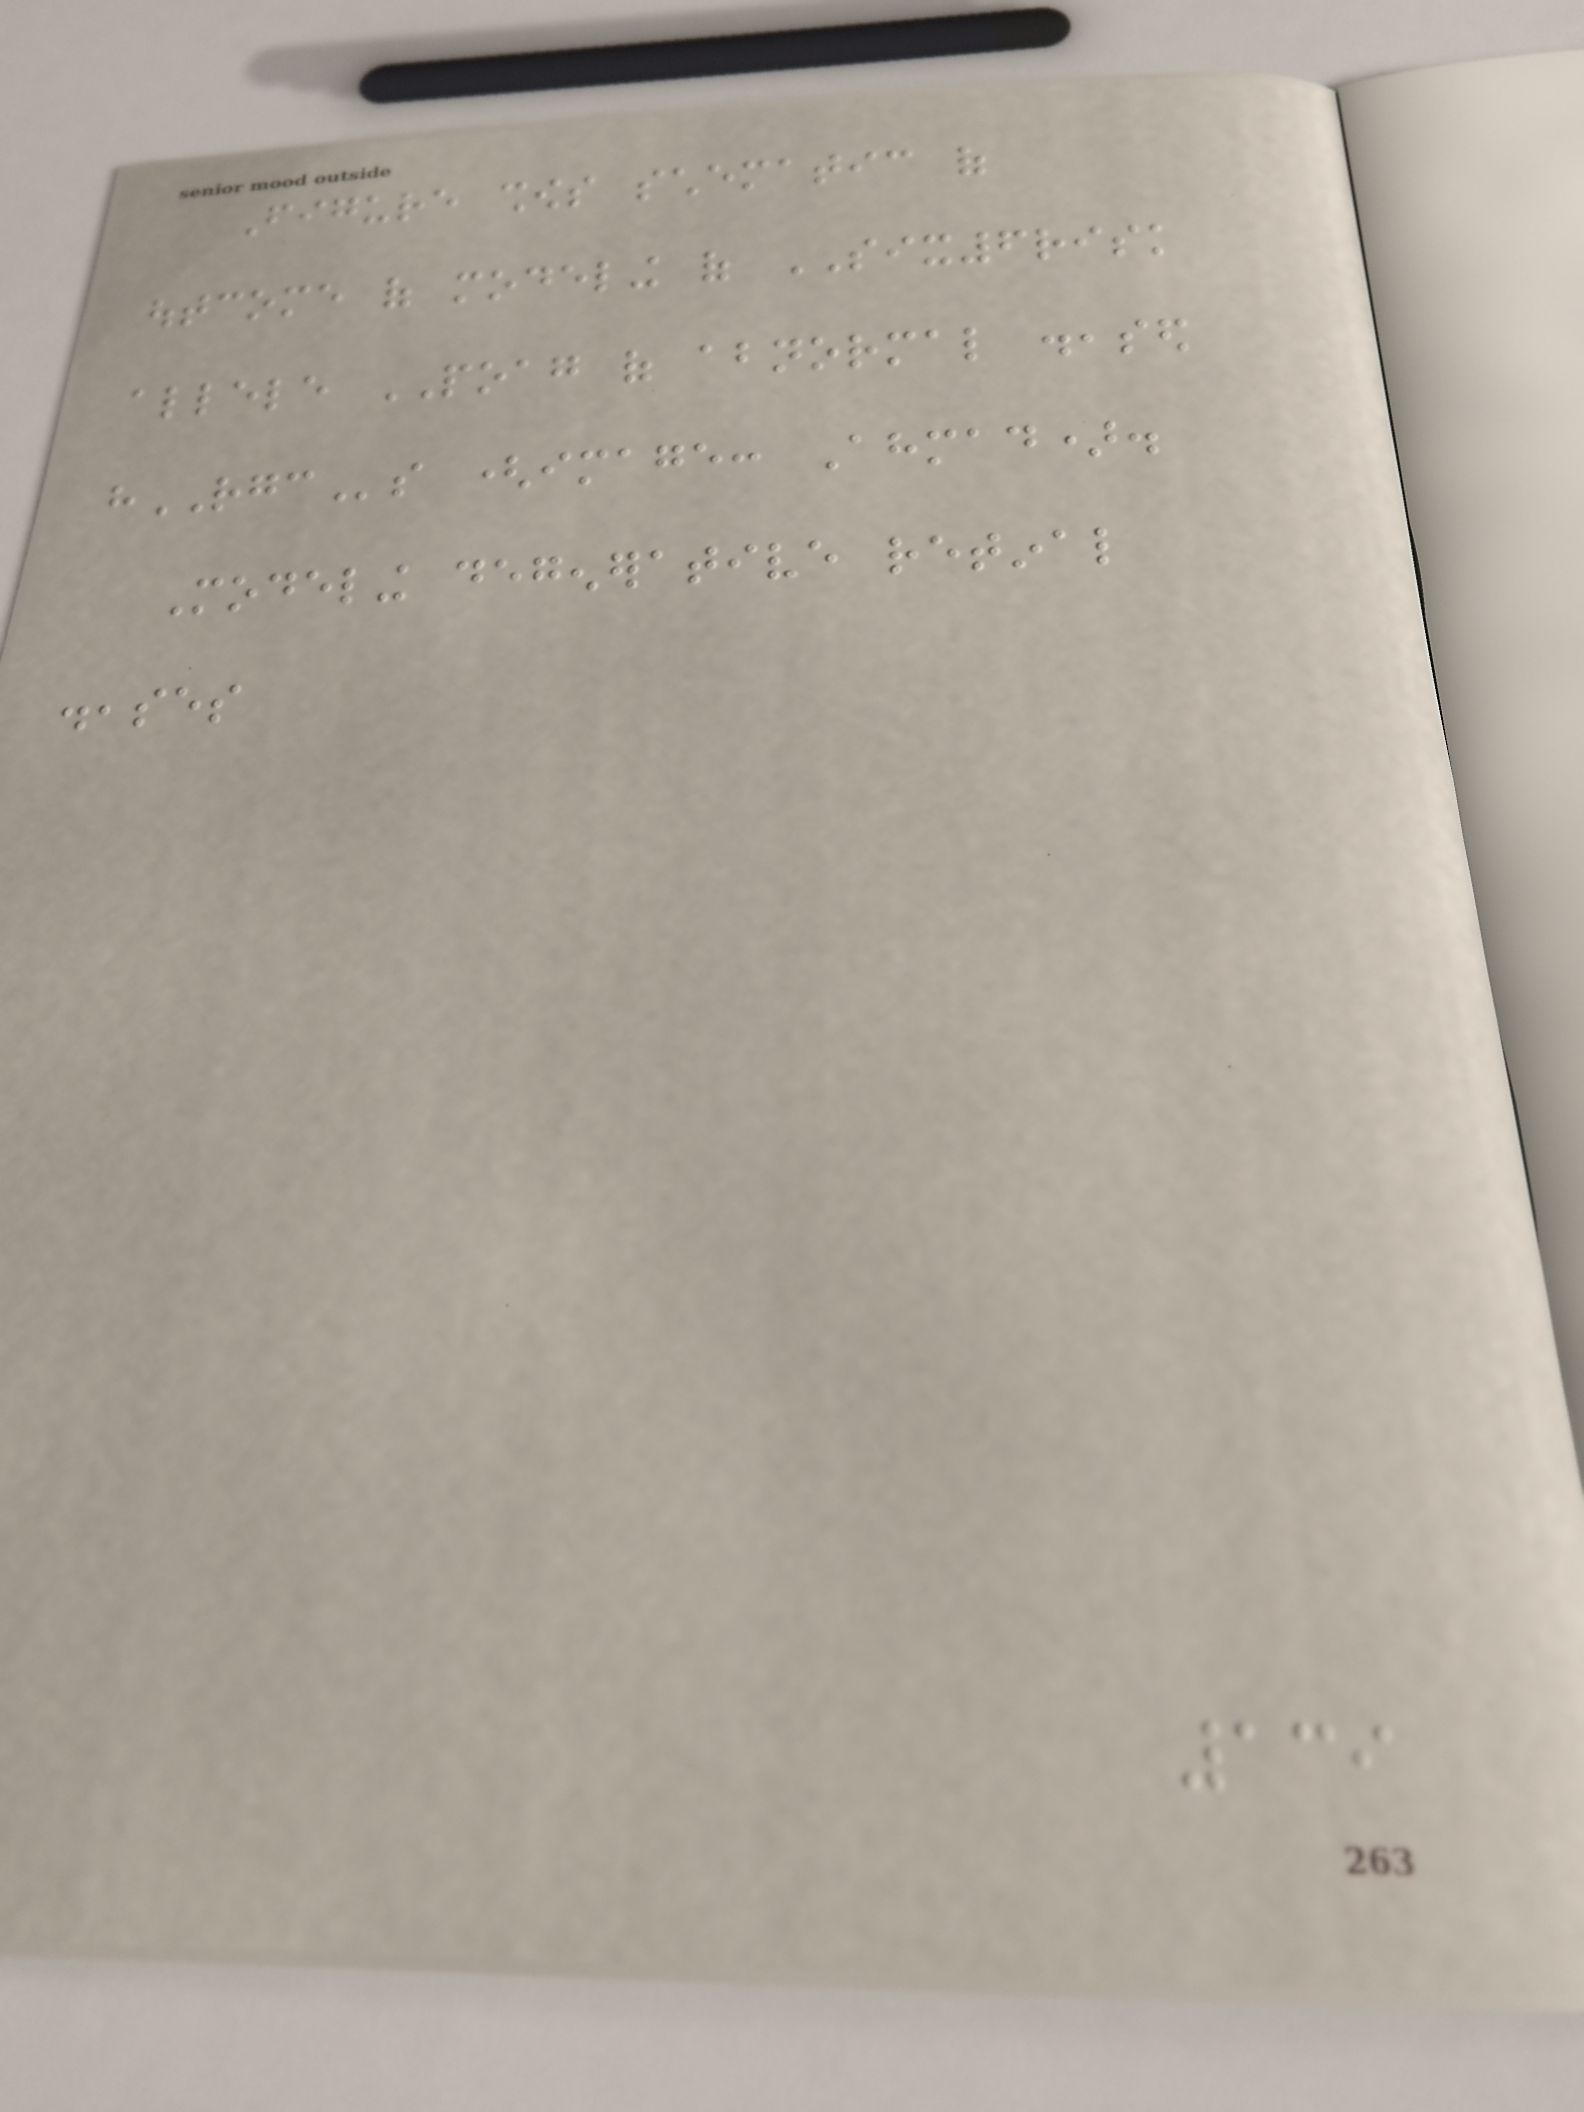Figure shows schematic of
outcome of modeling of SIX6risk
allele POAG of abnormal diseased
hRGCs (image: Ahmad).
Modeling degenerative retinal
diseases
139
